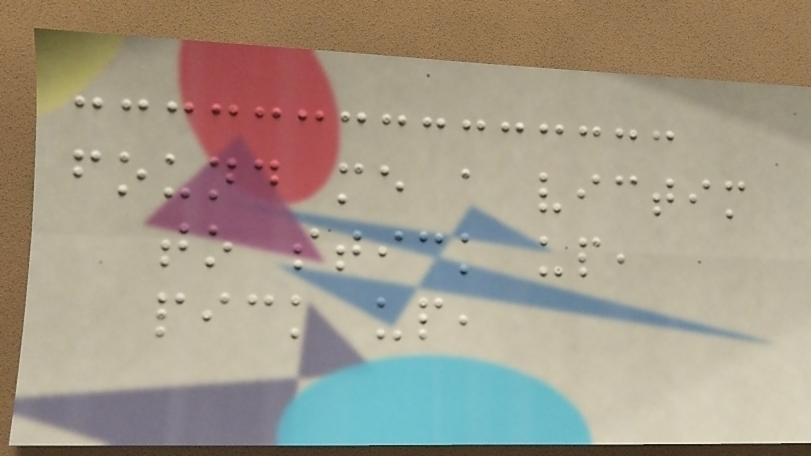found me a victim
to stick up,
pick up,
